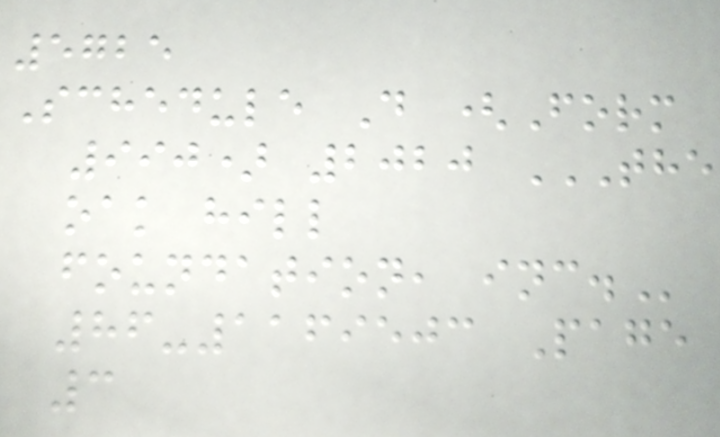5725
Schedule D (Form
990) 2020 THE
OAK HILL
FOUNDATION, INC.
86-1169503 Page
3
